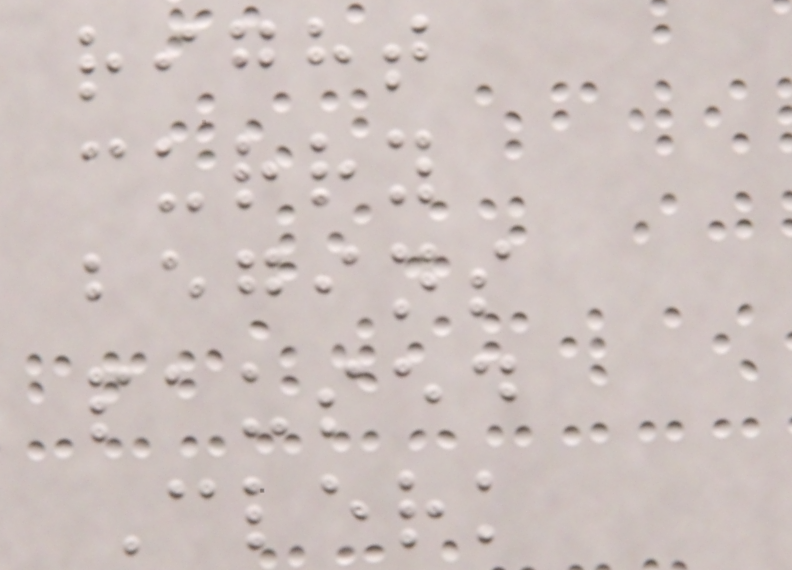right
curry
begins
paused
Clerk
